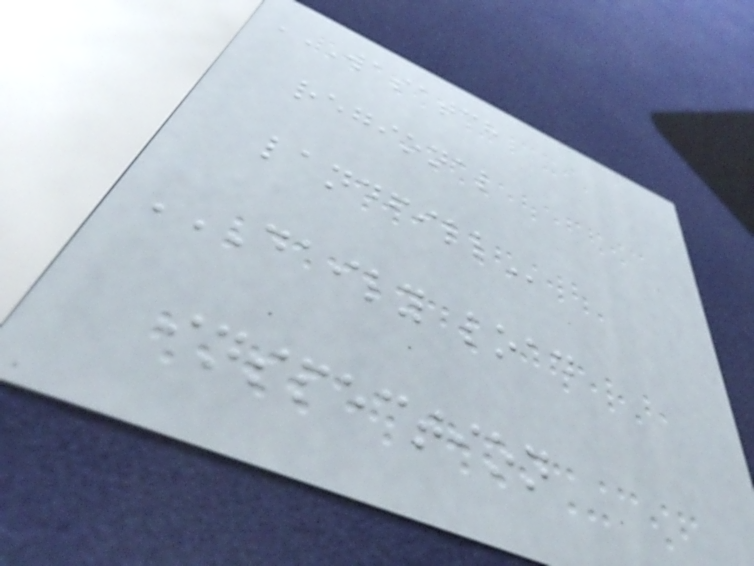WASATCH
REGIONAL
LANDFILL
DAILY LOAD
INSPECTION
